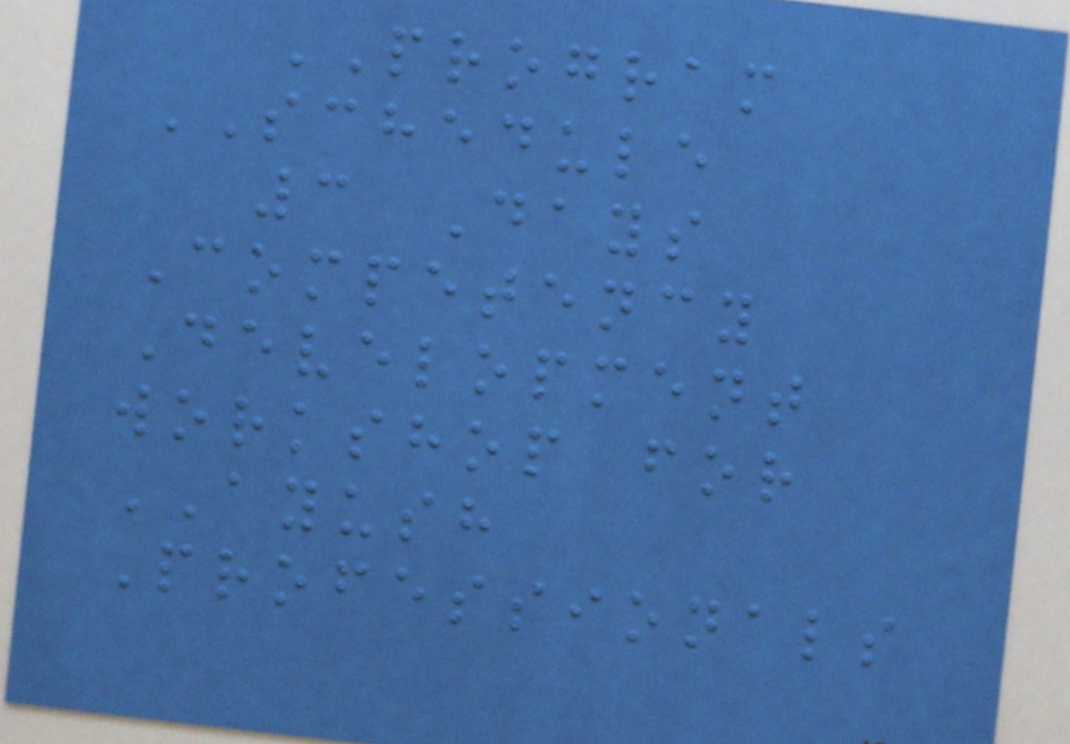PROGRAM
SCHEDULE
3 Days
Competency
Development
workshop for
AYUSH
Professionals
